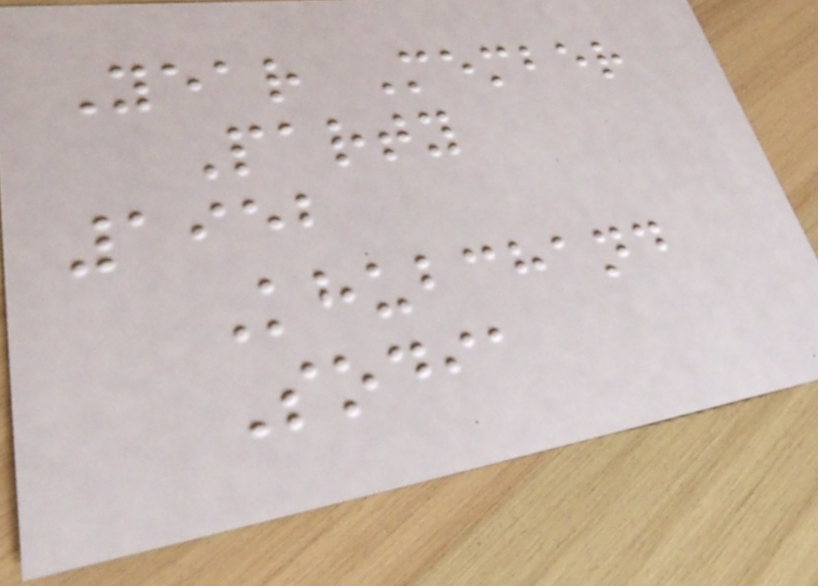Year Member
Party
1952
Khubchand
Sodia
